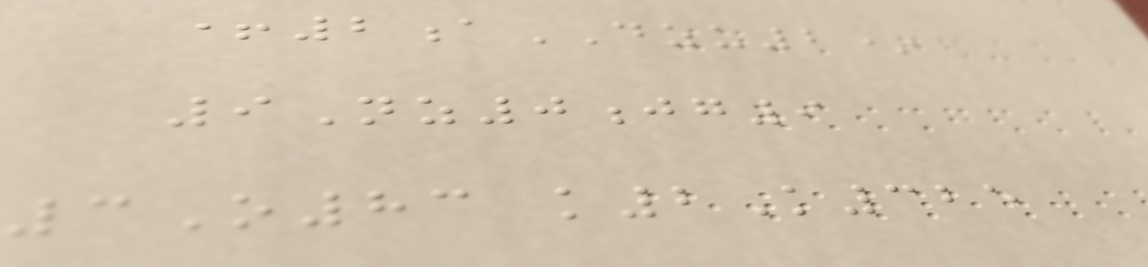+2aDZU2*
9Nz0jg9
3O83 k2K325
